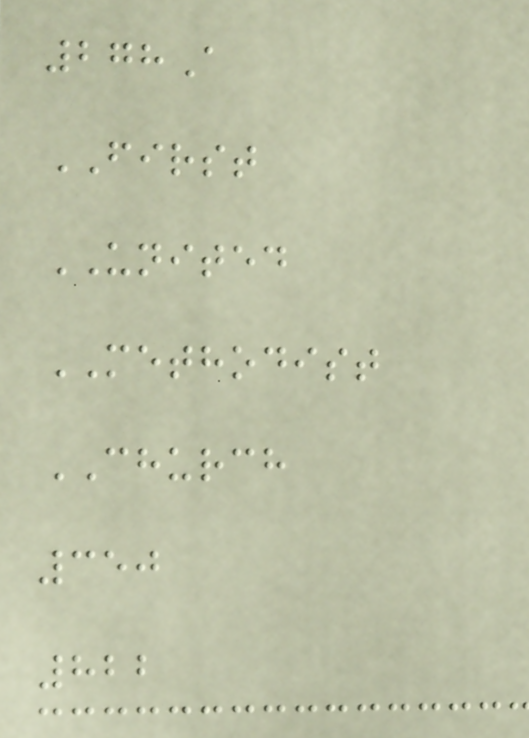278A
FIRST
UNITED
METHODIST
CHURCH
350
822
